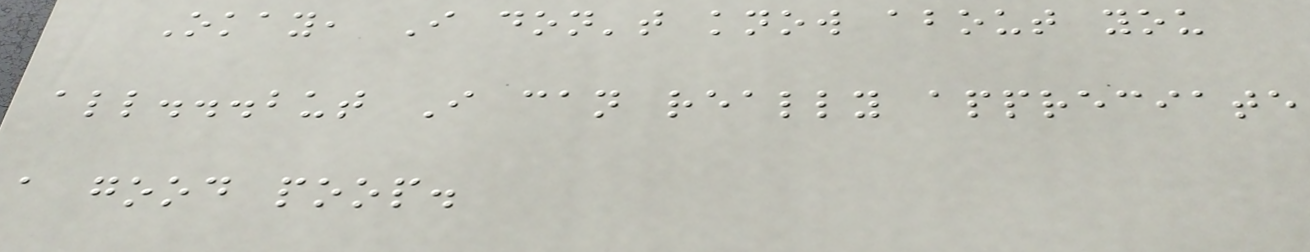Okay, I don't know about you
all...but I can really appreciate
a good poop.
